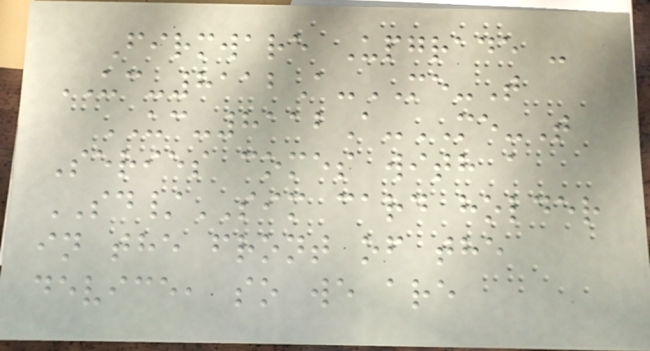Firmware Upgrade -
UC-8112A-ME-T
UC-8112A-ME-T
Series comes with a
SD/SIM card holder
in the front of the
device, so we are
